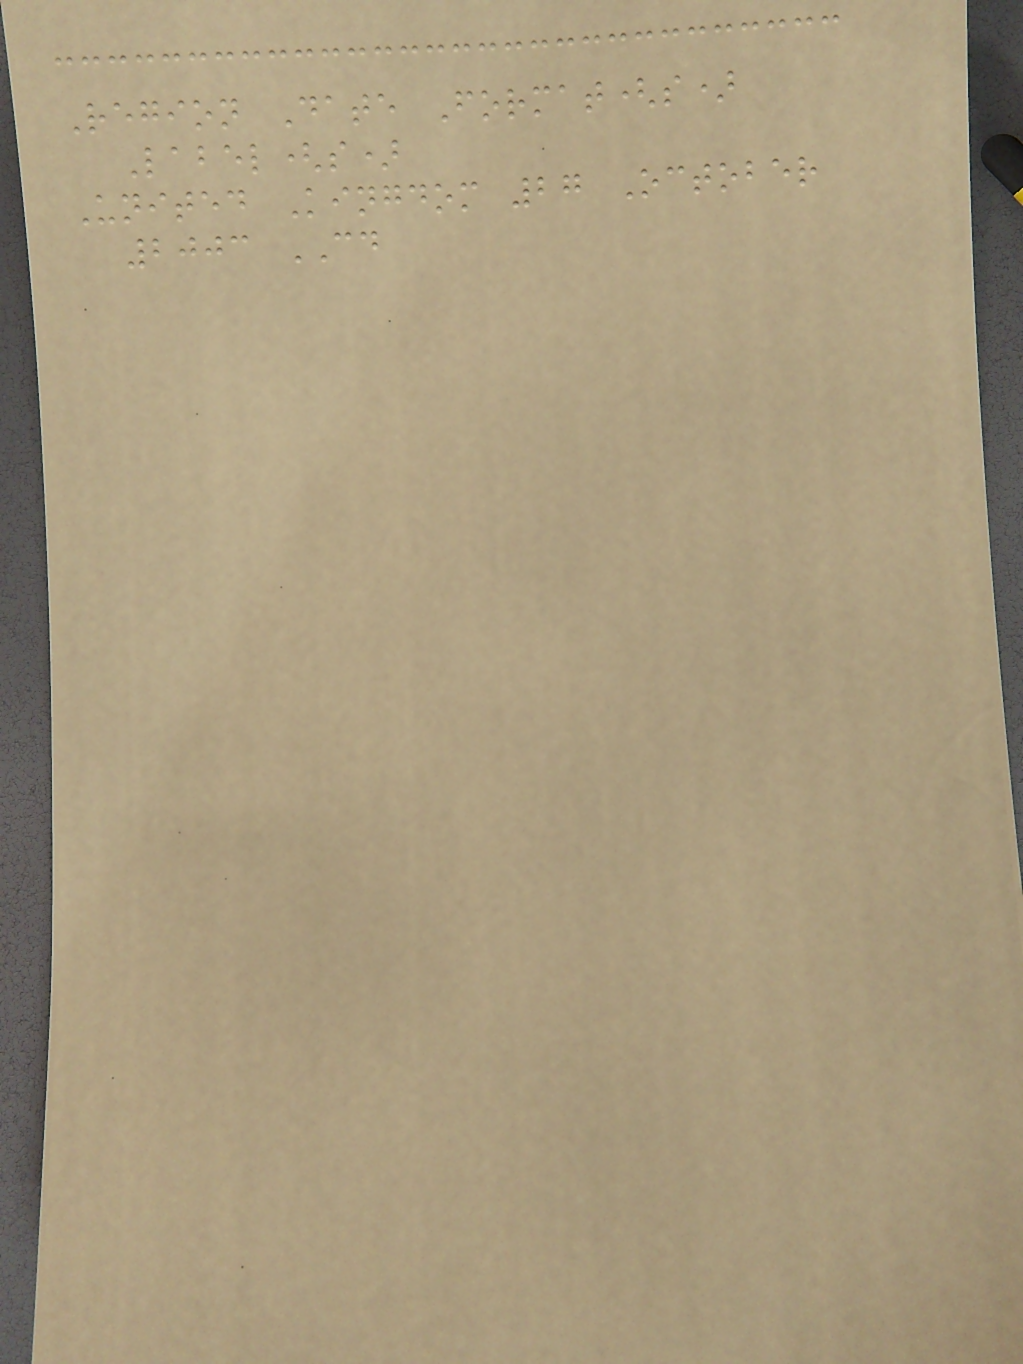Region Date Format(s)
Label(s)
United Kingdom 27 October
2003 CD
